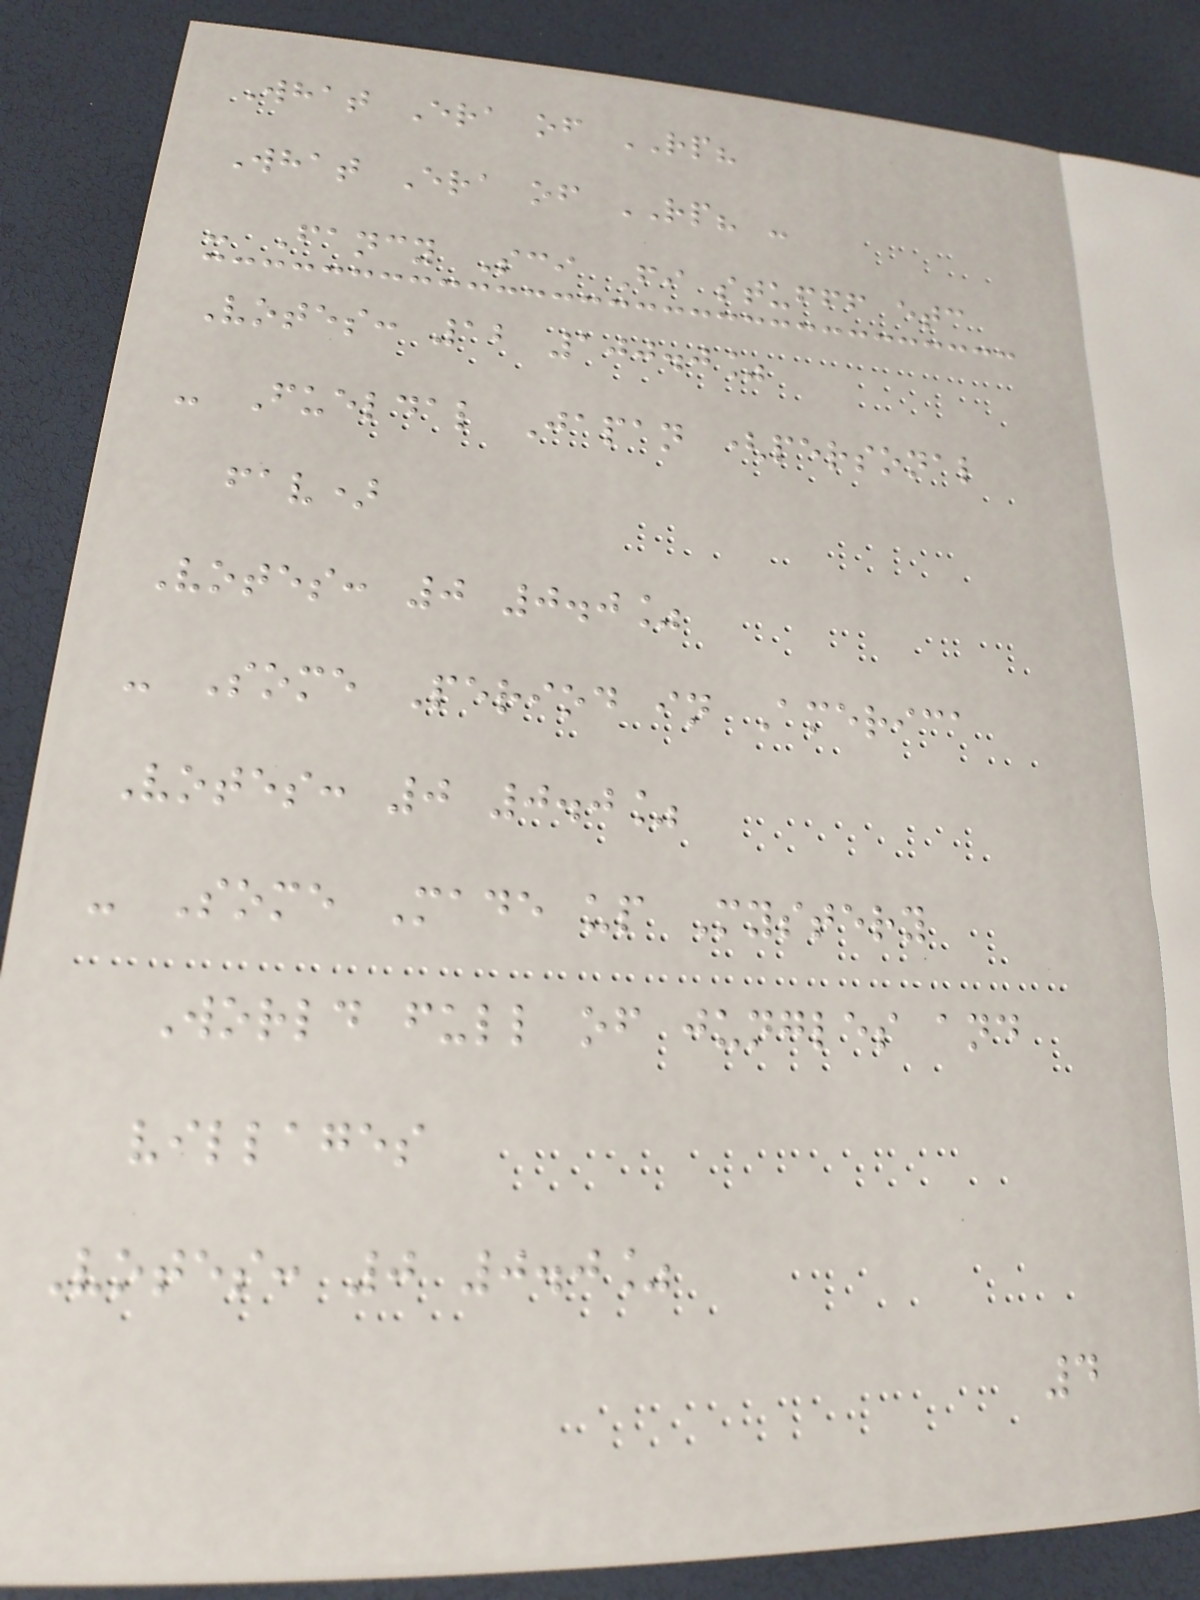What Era of RP?
What Era of RP? -
- Fancy Sci Fi stufff etc
Votes: 12 100.0%
- Fueldal Japan (personal
fav)
Votes: 0 0.0%
- Some Period in America
Votes: 0 0.0%
- Some Made up Mystery
World full of jungles and
villages
Votes: 0 0.0%
4
